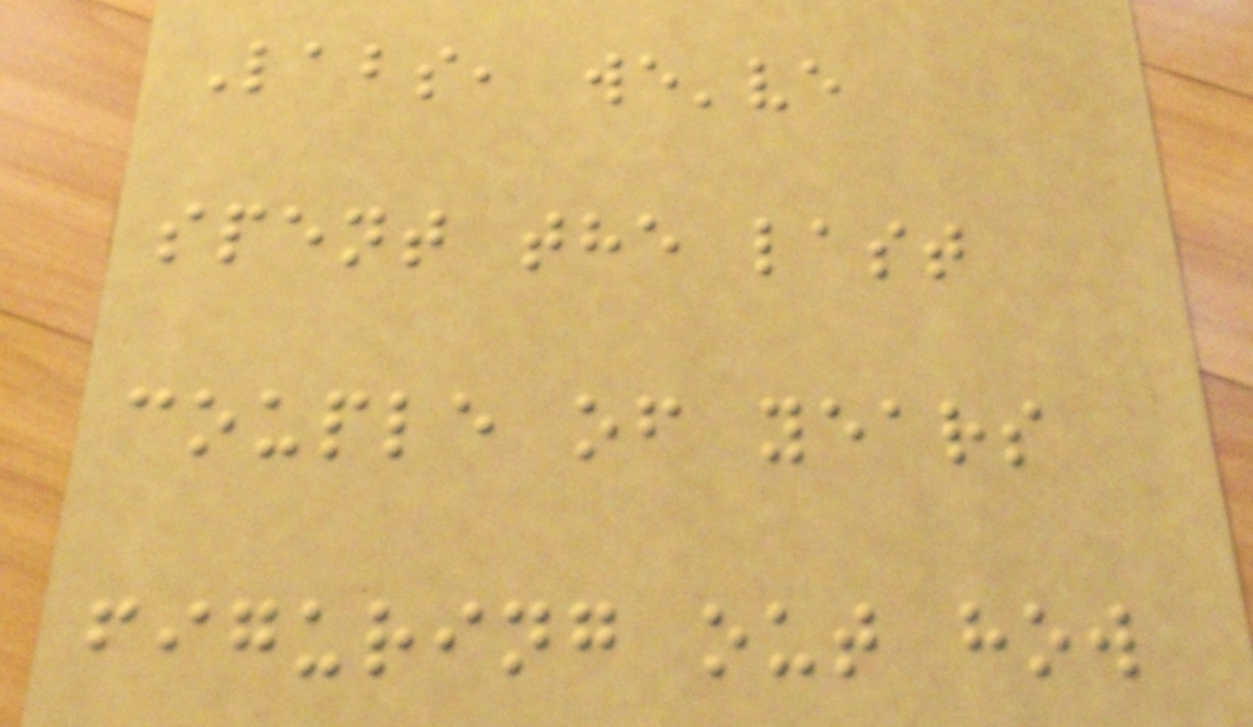Labs, we've
spent the last
couple of years
figuring out how
